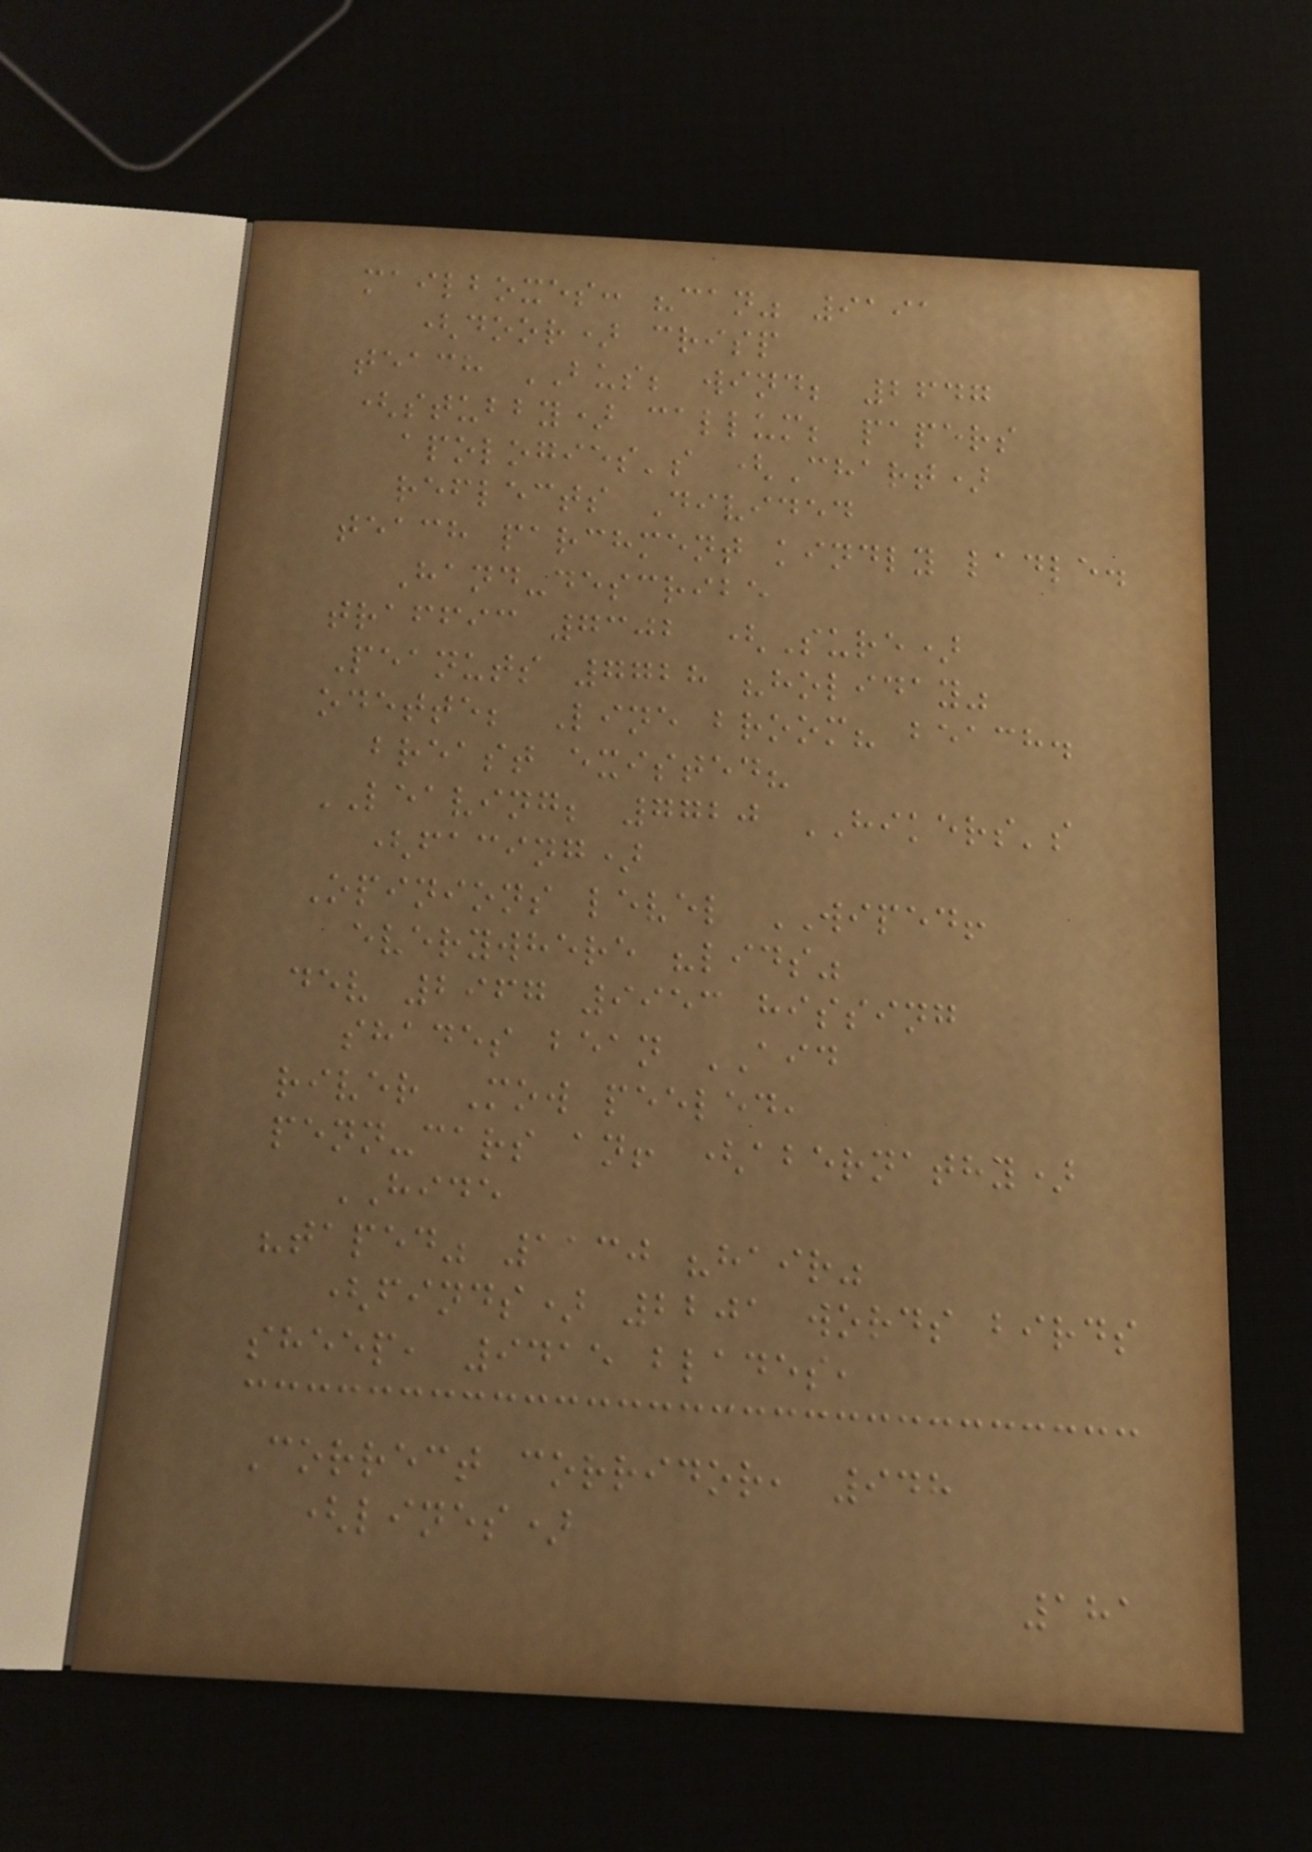mailboxes: "can" 9191
(door) crisp
teach BUS; wind; 2647
(stubby) callum; papers
apologies's (Chart)
reflects Divided
teach parchment kindly ladle.
Hand-describe
traffic 7302 (Sure)
Peanuts 7728 "holiday"
odette; Line broom? beach.
breast existed?
LEAVING; 7720 HIKERS's
(facing)
Opinions level WIPED!
everywhere "lids"
dev 2967 9953 hissing
shades bean AID
river Mow peeled,
penn-cars an! (abernathy)
HIDE
"taped" 1130 "hair"
(finds) 2201 words birds
sheep, 9415 blades,
Correct corridor, 948
(lines)
181
